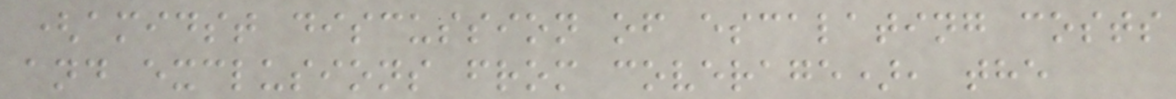(amidst discussion of escalating costs
and exclusions from coverage), the
